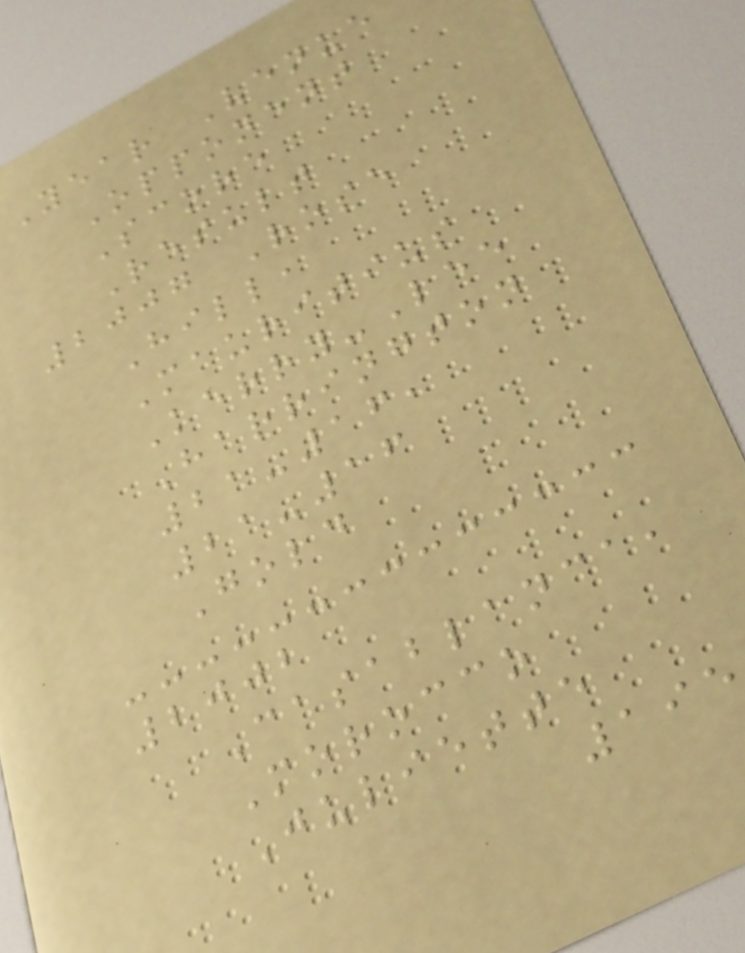Year Venue
Opponent
Score
Result
2007 Rose
Hill,
Mauritius
Kerry-Lee
Harrington
21-16,
21-16
Gold
2002
Casablanca,
Morocco
Juliette
195
